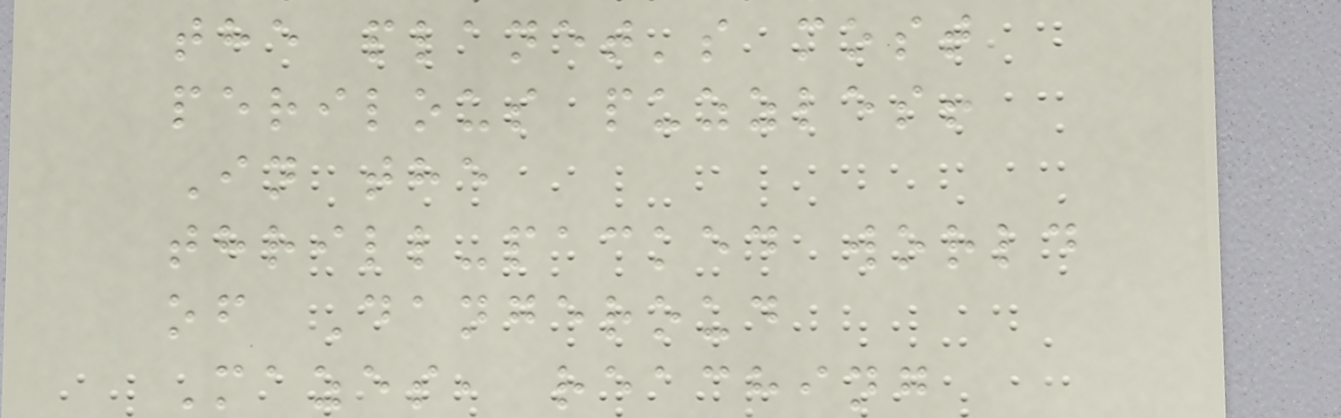the planet's most
perilous puzzles!
In the
thrill-packed world
of Dangeroud
Mazes, reaching
